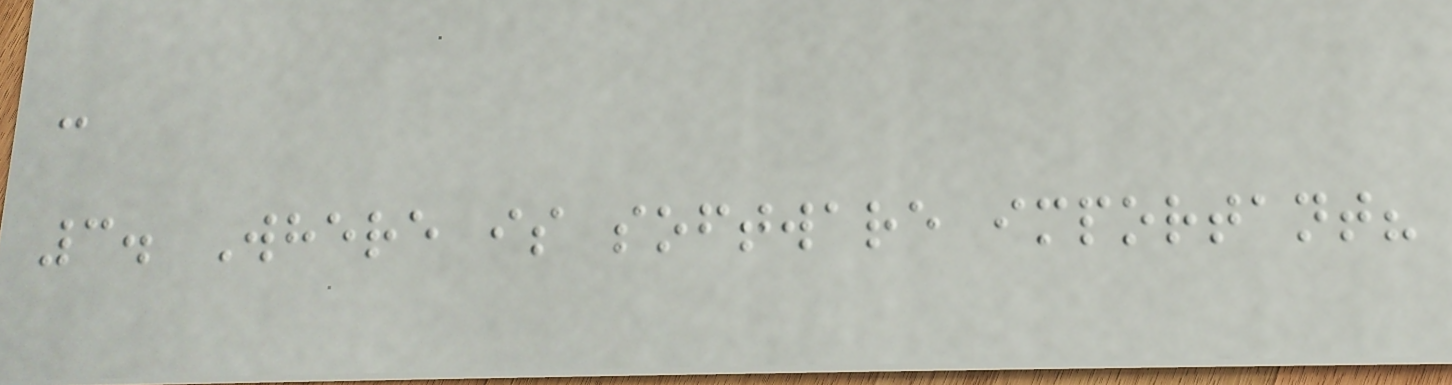-
3. Where is software important?
